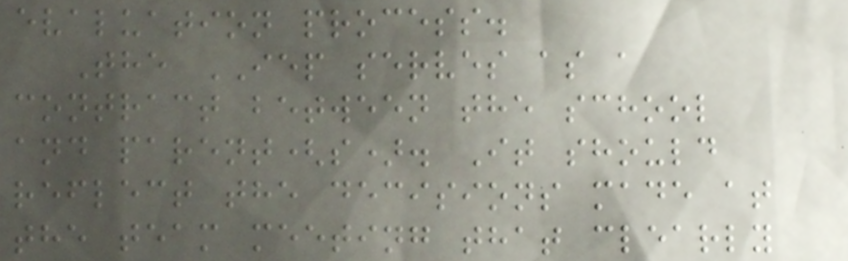evaluation process.
The IEP serves as a
contract between the school
and parent(s). It should
reflect the decisions made at
the team meeting that clearly
